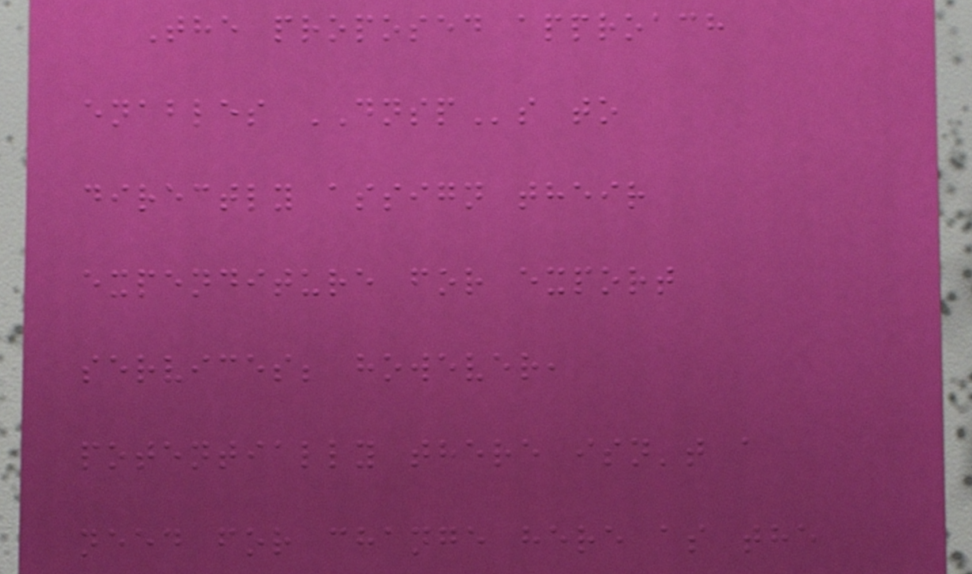The proposed approach
enables DNSPs to
directly assign their
expenditure for export
services; however,
potentially there isn't a
need for change here as the
